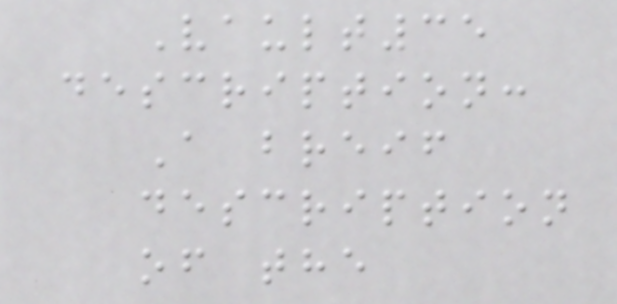Vault35
description:
A breif
description
of the
